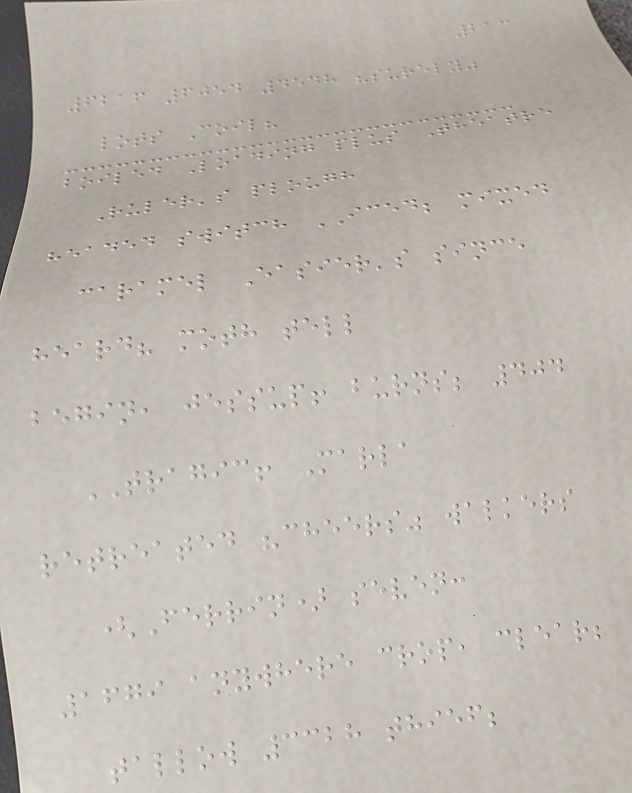213
6216 6054 4548 "surely"
lots Coil?
boiled Loading plus Theatre
Ruler's plough
headed switch ICED; mixed
caramel Easier's since
heard? moth tell
begin, jessup! burns; 404
TRAGIC! Marla
retreated "cheers" walkers
(Ferrin) seven:
1679 anywhere crop, clear;
tallow 3328 thief;
